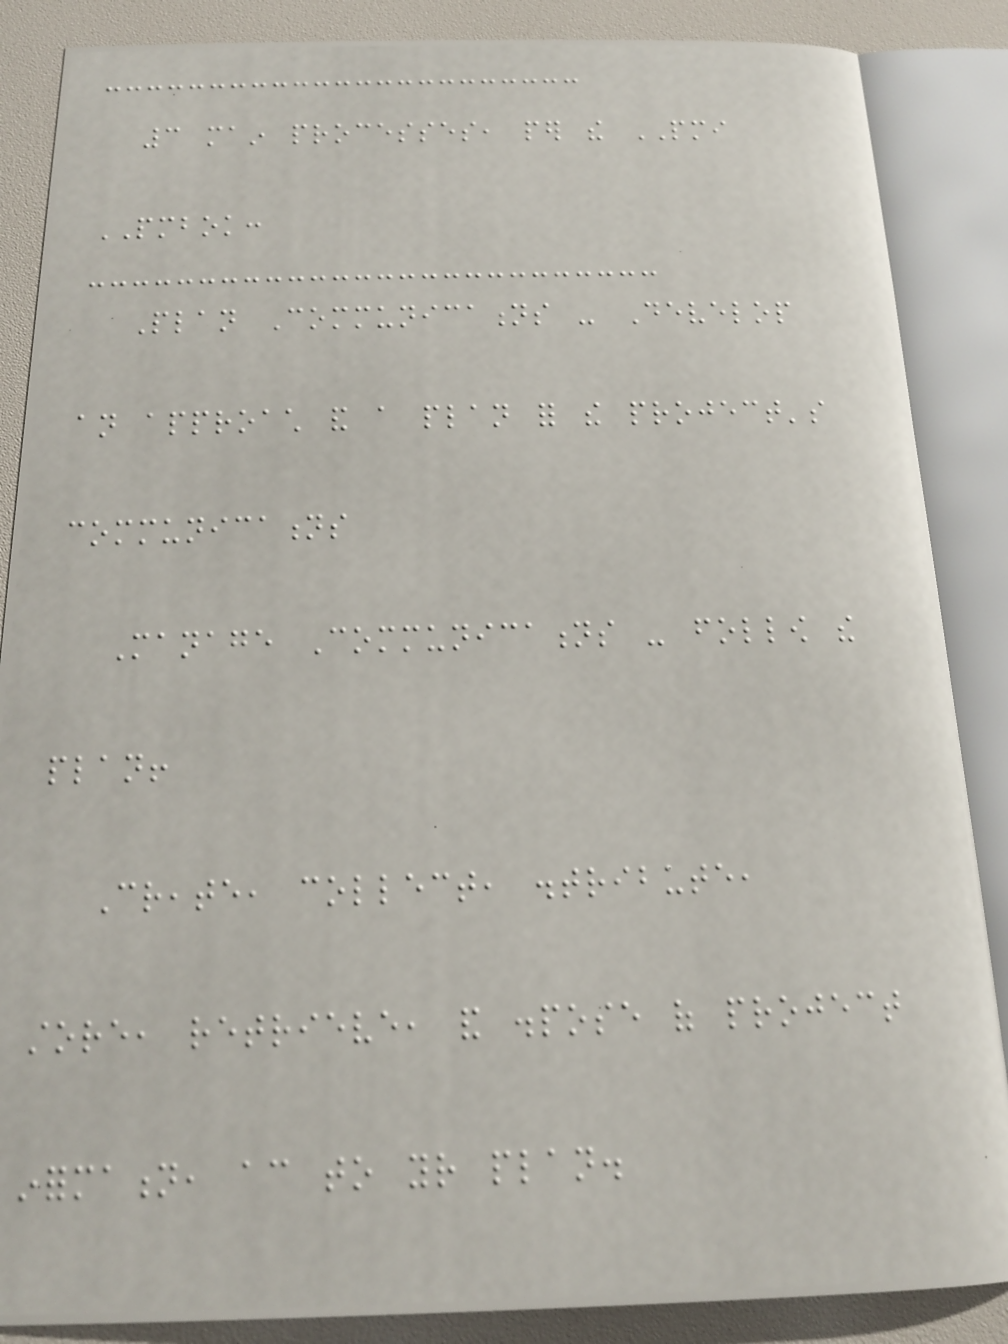3 main processes, per the PMI
PMBOK:
Plan Communications - Develop
an approach and a plan for the project's
communications
Manage Communications - follow the
plan!
Create, collect, distribute,
store, retrieve, and dispose of project
information, according to your plan.
